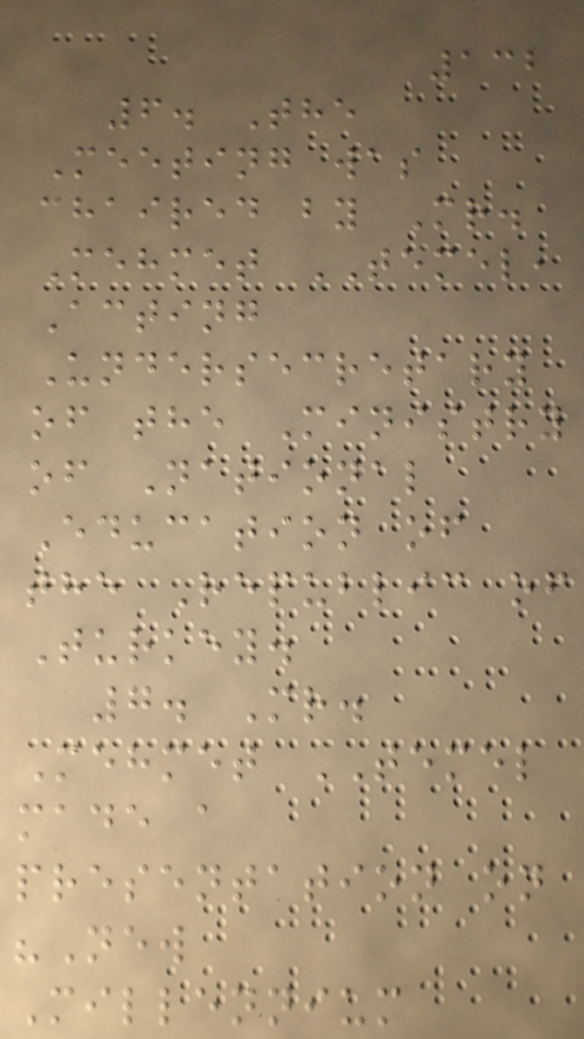132
6. The
Meeting was
chaired by Mr.
Mehmet TEMEL,
Acting
Undersecretary
of the Ministry
of National
Education of
the Republic of
Turkey.
7. Mr.
Mehmet TEMEL
made a
presentation on
"New
Millennium
